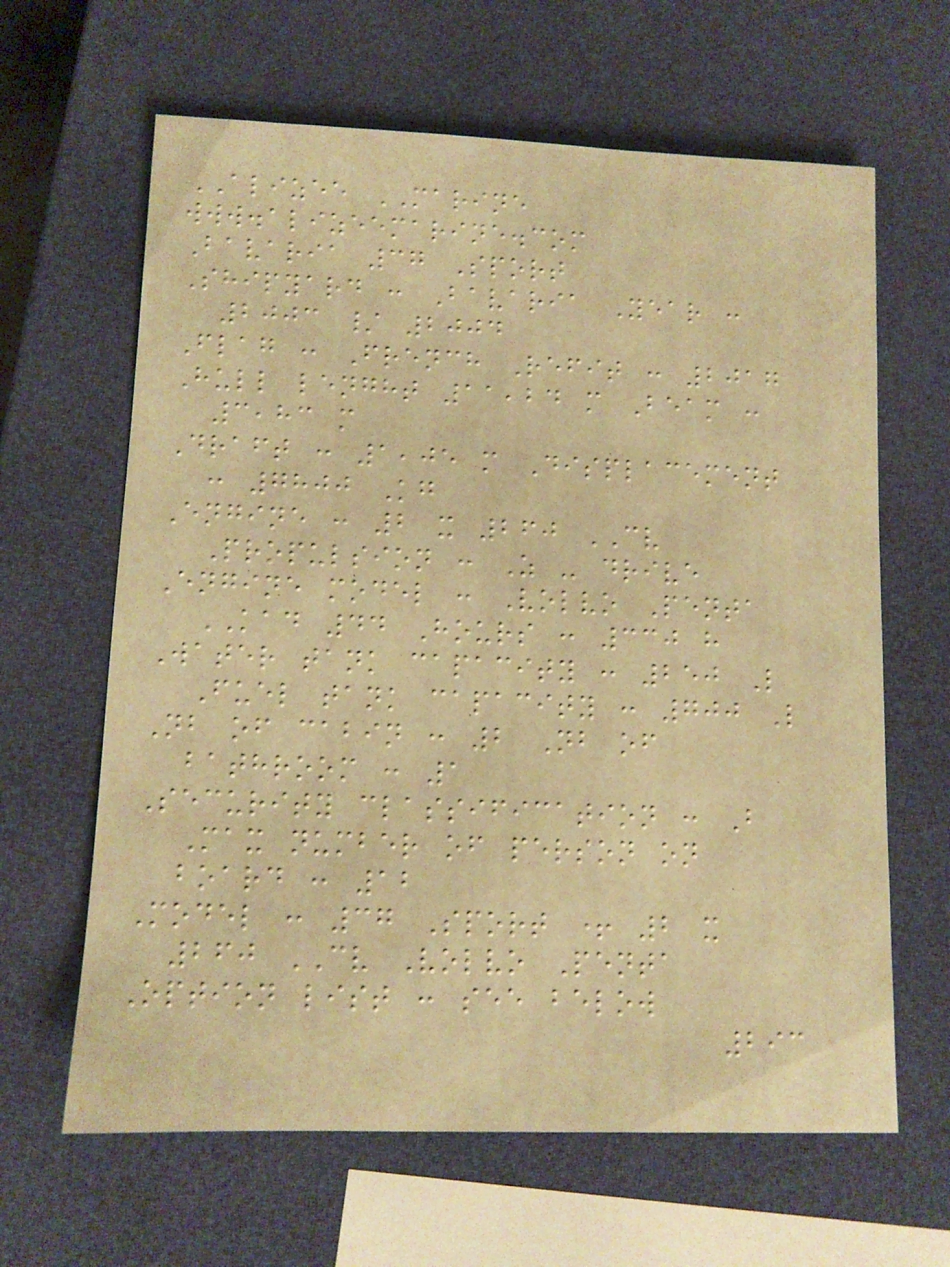ALIZEE MARINE
www.alizeemarine.com
Bavaria 37 Sport
Shipyard : Bavaria Year :
2003 / 2004
Flag : French Refit : 2017
Hull lenght 11,24 m Beam :
3,83 m
Draft : 1,05 m Displacement
: 7800 Kg
Engine : 2 x 260 CV
Propulsion : Z - drive
Engine model : Volvo Penta
KAD 44 Hours : 330 h
Water tank capacity : 250 L
Fuel tank capacity : 700 L
Nb of cabin : 2 Nb of
bathroom : 1
Security classification : B
Max number of person on
board : 12
Model : 37 Sport + 2 x
260 CV Volvo Penta
Option list : see below
293
